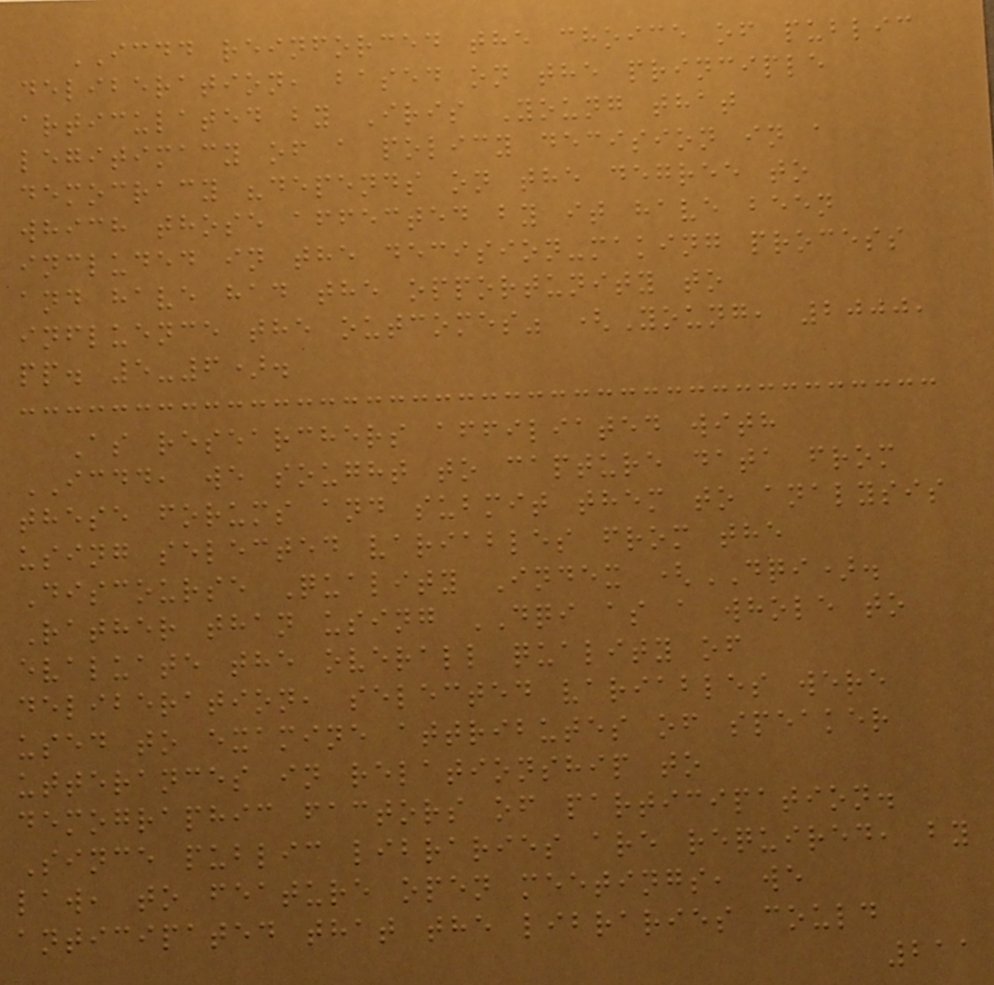ICDD reinforced the choice of public
deliberation, based on the principle
articulated by Iris Young that
legitimacy of a policy decision in a
democracy "depends on the degree to
which those affected by it have been
included in the decision-making process
and have had the opportunity to
influence the outcomes" (Young, 2000,
pp. 5-6).
As researchers affiliated with
ICDD, we sought to capture data from
these forums and submit them to analysis
using selected variables from the
Discourse Quality Index (DQI).
Rather than using DQI as a whole to
evaluate the overall quality of
deliberation, selected variables were
used to examine attributes of speaker
utterances in relationship to
demographic factors of participation.
Since public libraries are required, by
law, to feature open meetings, we
anticipated that the libraries could
211
